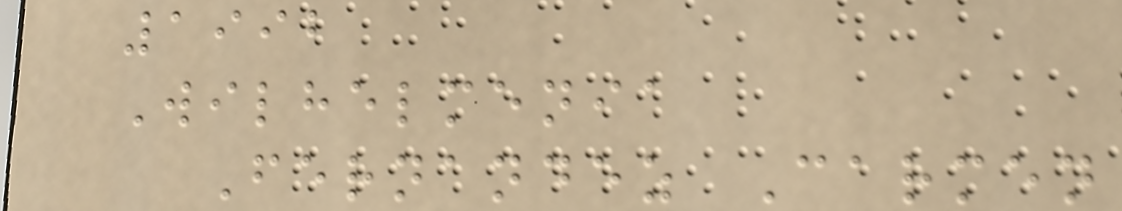1992
Wilhelmenia
Fernandez Carmen
